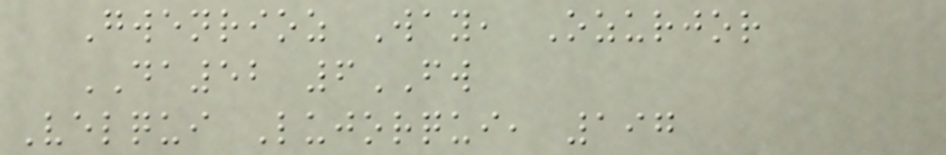Gwenrioz Way, Ozurjor
DA52 6FW
Velqui Lujorqui, 197
